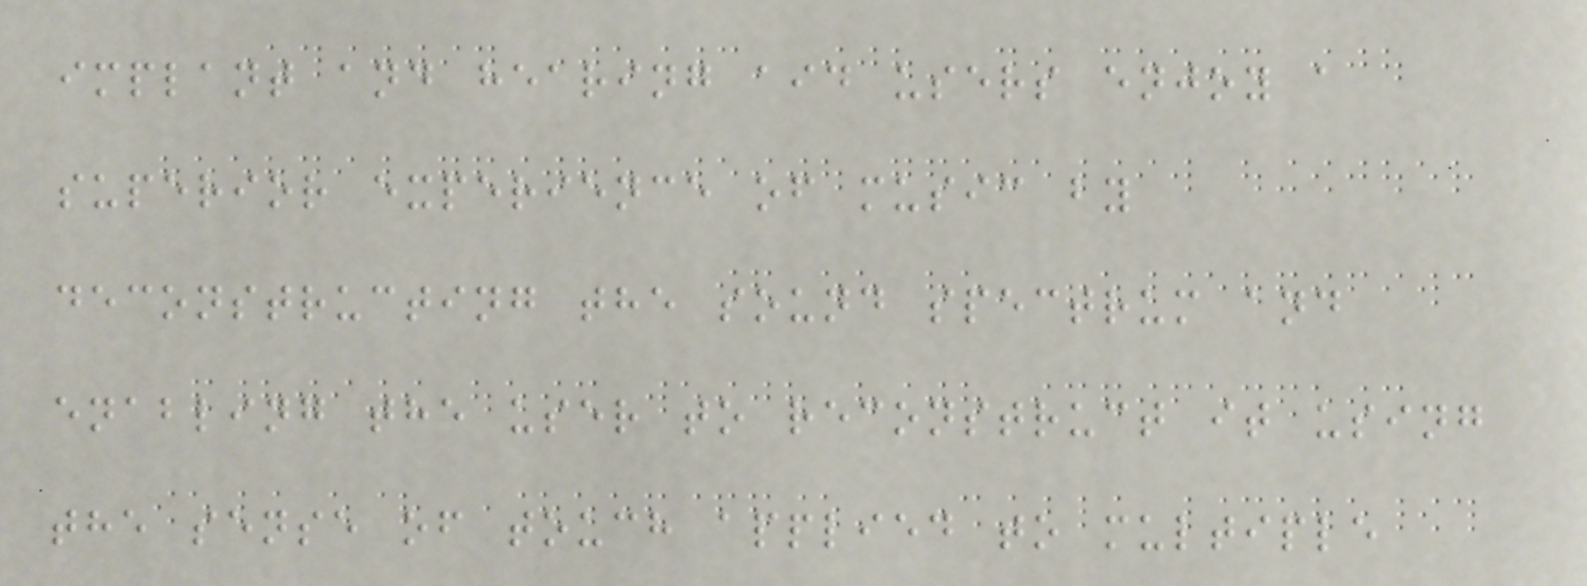implant and hearing aid users enjoy a
superior experience of music by
deconstructing the sound spectrum and
enabling the user to reconstruct it using
the sense of touch applied to multiple
